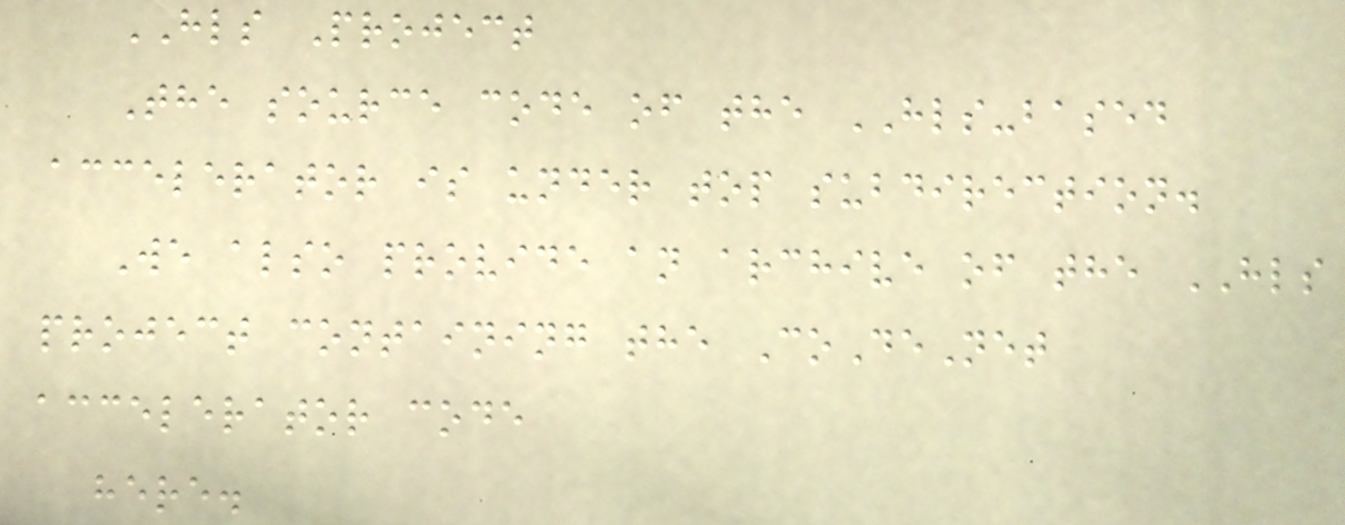HLS Project
The source code of the HLS-based
accelerator is under top subdirection.
We also provide an archive of the HLS
project containing the CoDeNet
accelerator code
here.
